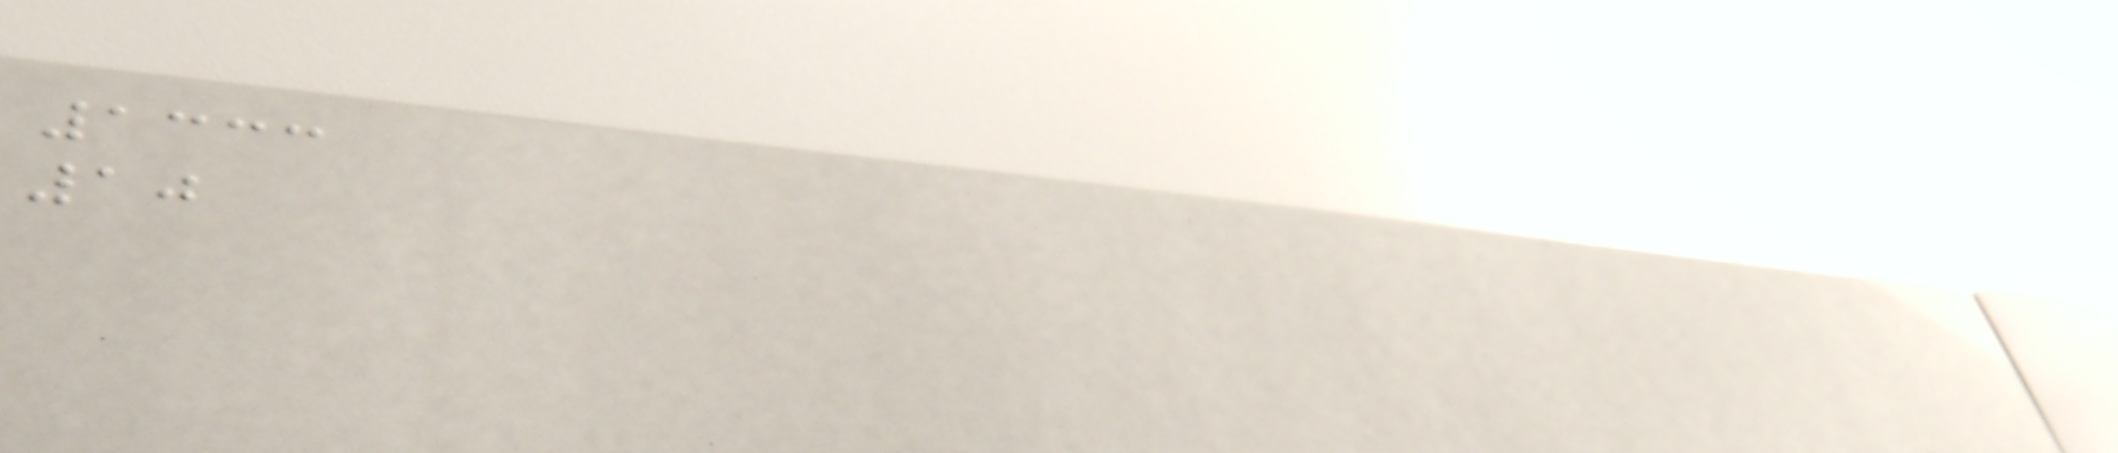1333
10
